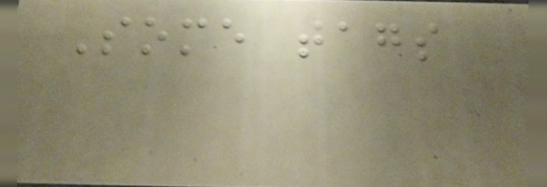Some tags
